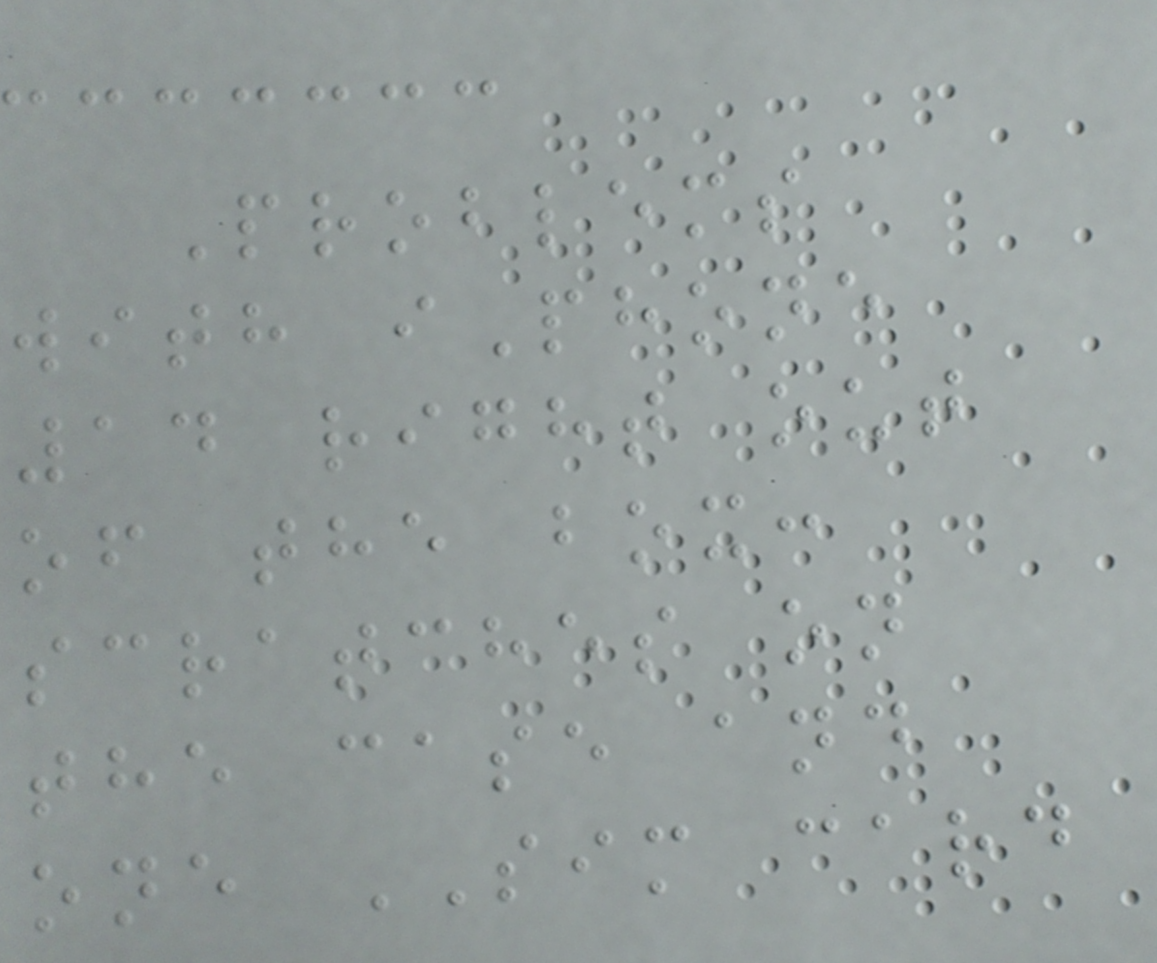Problems
with iPhone
14 right out
of the box:
scratches on
the case and
one SIM card
